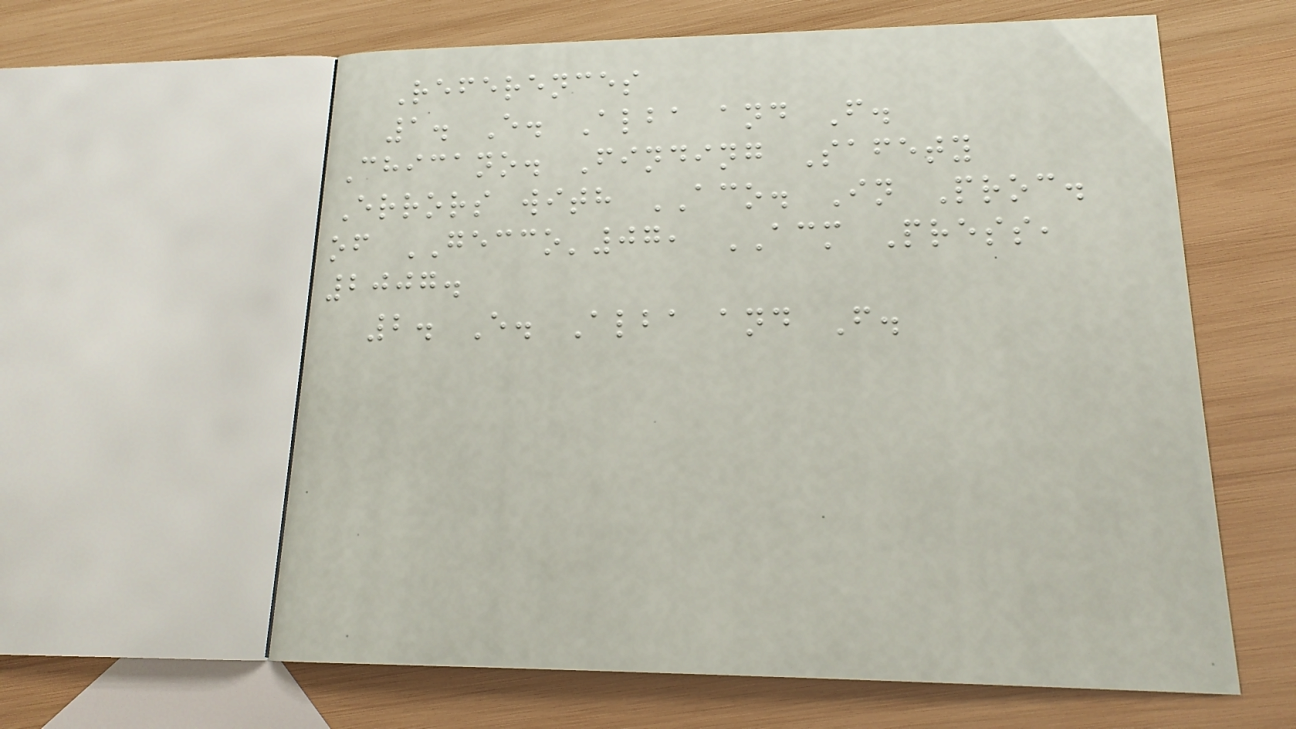References
1. E. Alba and F.
Chicano. Finding Safety
Errors with ACO. In Proc.
of GECCO'07, ACM Press,
2007.
2. E. Alba and F.
